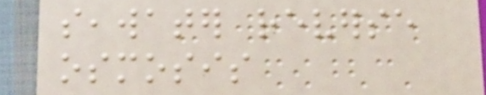seawater reverse
osmosis
